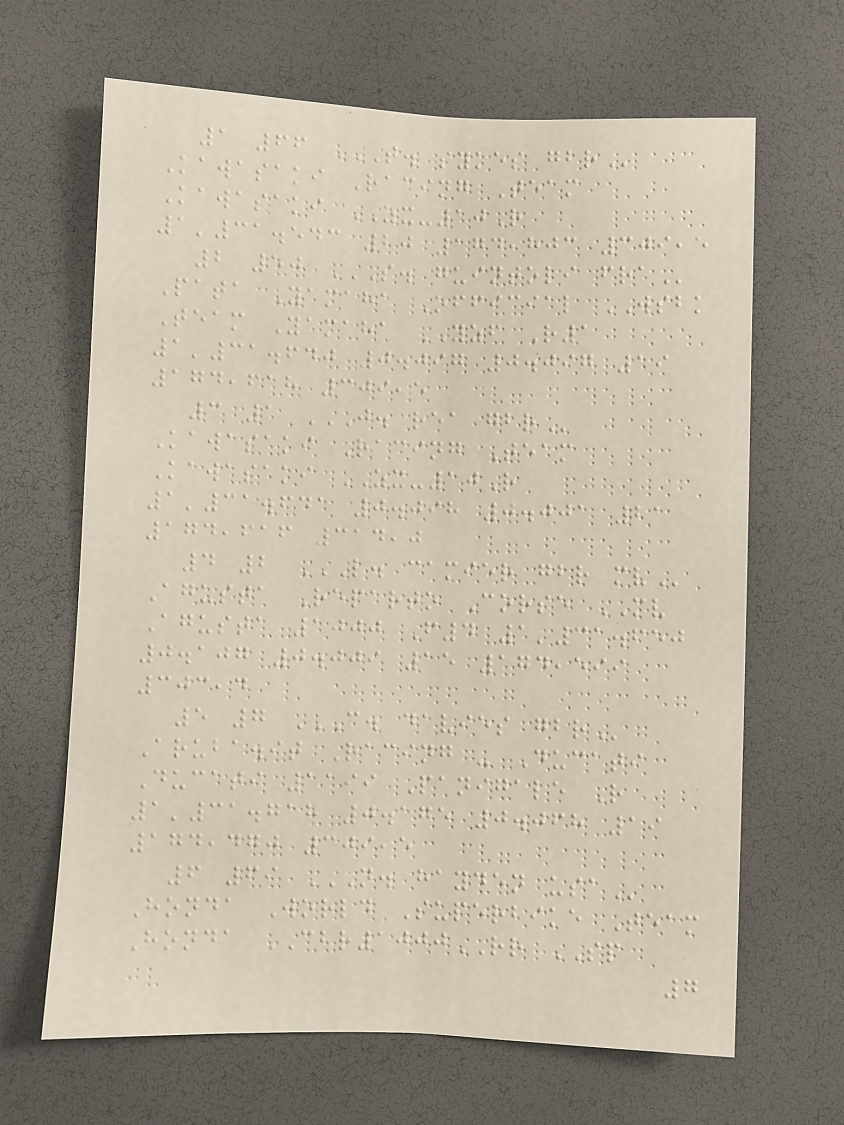1 66 T. SYKES GBR
Kawasaki Racing Team
Kawasaki ZX-10R
1'31.543 20 174,803 309,5
2 50 S. GUINTOLI FRA
Pata Yamaha Official WSBK
Team Yamaha YZF R1
1'31.640 0.097 0.097 19
174,618 309,5
3 1 J. REA GBR
Kawasaki Racing Team
Kawasaki ZX-10R
1'31.641 0.098 0.001 21
174,616 314,0
4 2 L. CAMIER GBR MV
Agusta Reparto Corse MV
Agusta 1000 F4 1'31.650
0.107 0.009 15 174,599
303,4
5 7 C. DAVIES GBR
Aruba.it Racing - Ducati
Ducati 1199 Panigale R
1'31.718 0.175 0.068 19
174,470 309,5
6 69 N. HAYDEN USA
Honda World Superbike Team
Honda CBR1000RR SP
7
